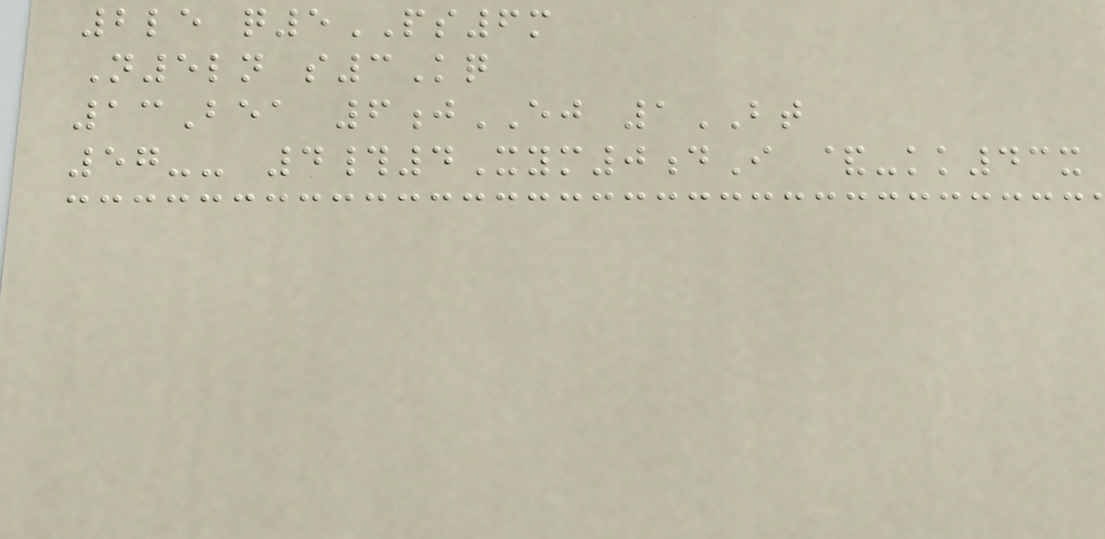2le q5PS6m
N5ln s3Kq
13Bea 6jEJ 1BT
57-- 4#4Xym0dI &-kk43x
